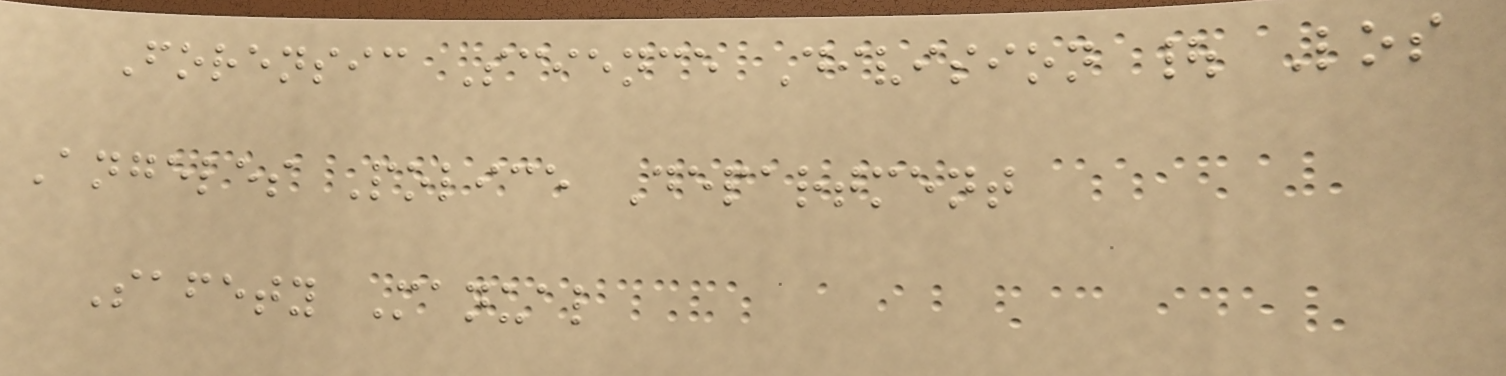Forensic Science Division | Los
Angeles Police Department
Safety Manual
